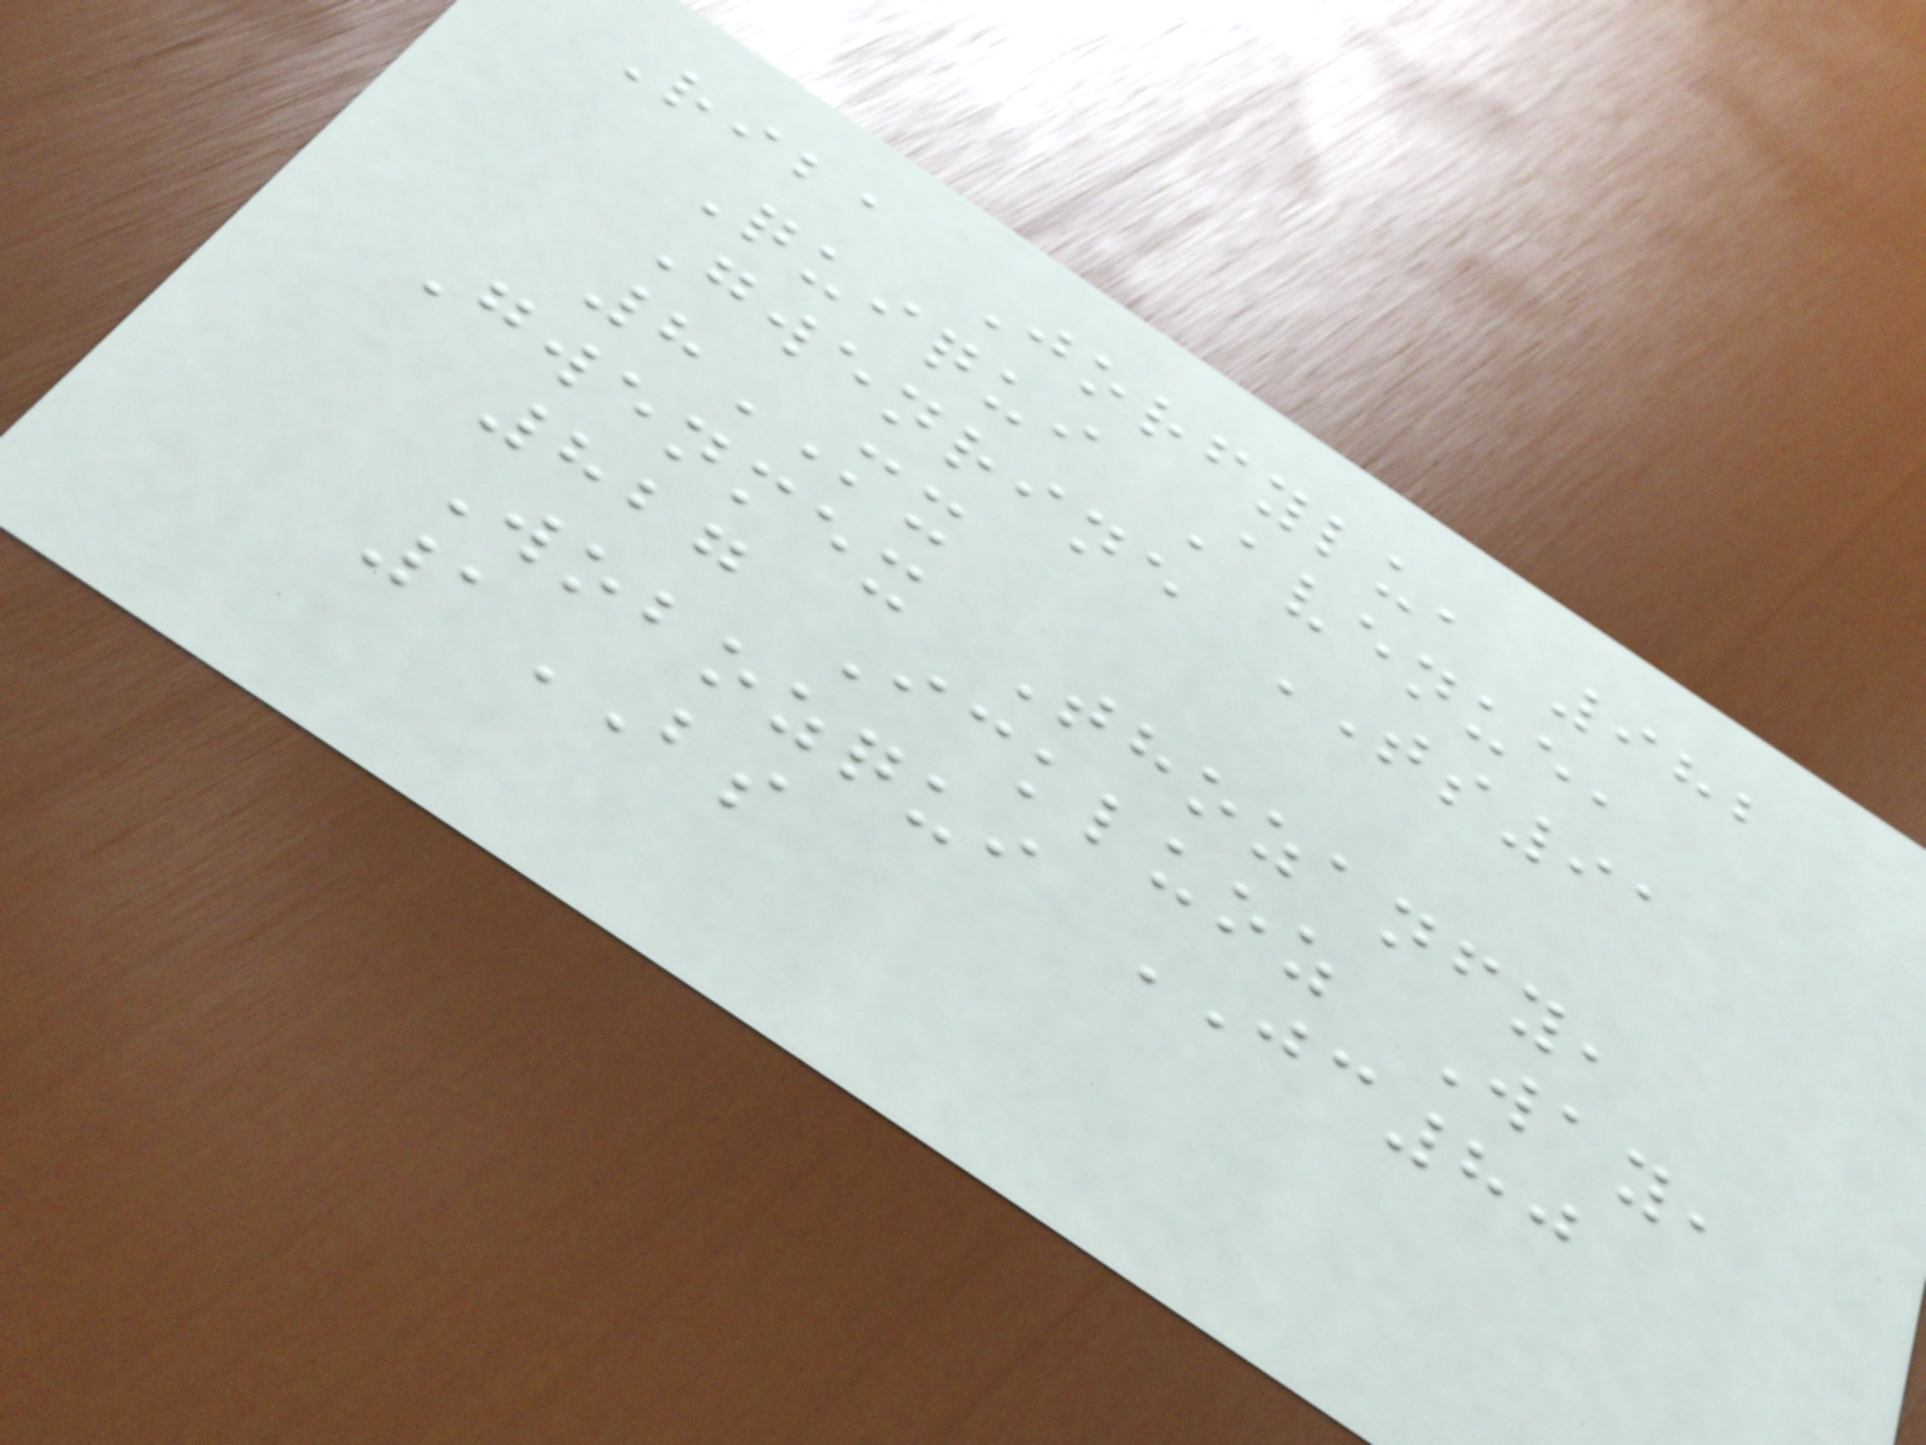Riba Jorfylu, 982
Quiqui Avenue,
Gwenrine TS91
8MX
Gwenmex Thozanfy,
827 Ickluoz Way,
Wobozqui JC80
1BS
